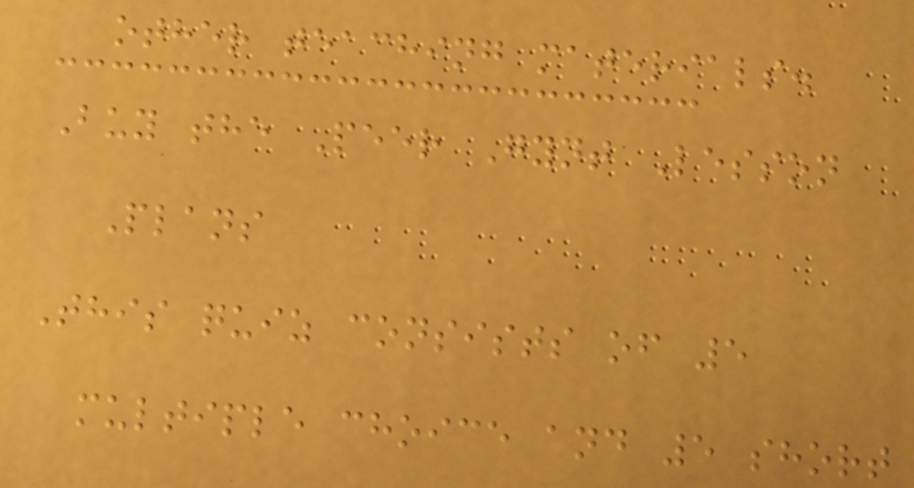other teaching materials.
Buy the Peer Gynt Lesson
Plans
This quiz consists of 5
multiple choice and 5 short
